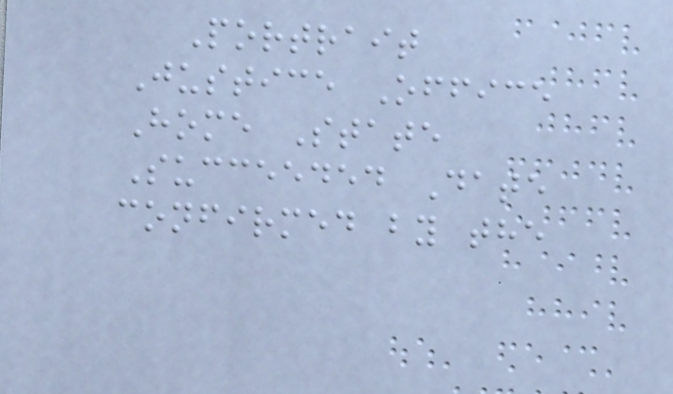Portrait
Justice Office
Home State
Succeeded Date
confirmed by the
